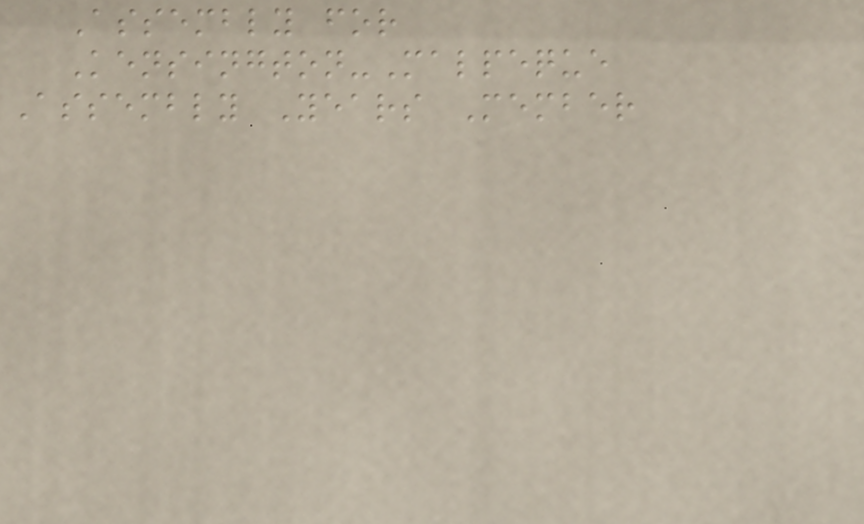Assembly for
Kensington-Malpeque
Assembly Years Member
